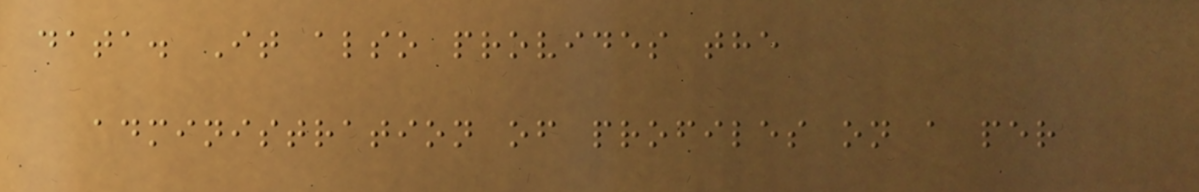data. It also provides the
administration of profiles on a per
